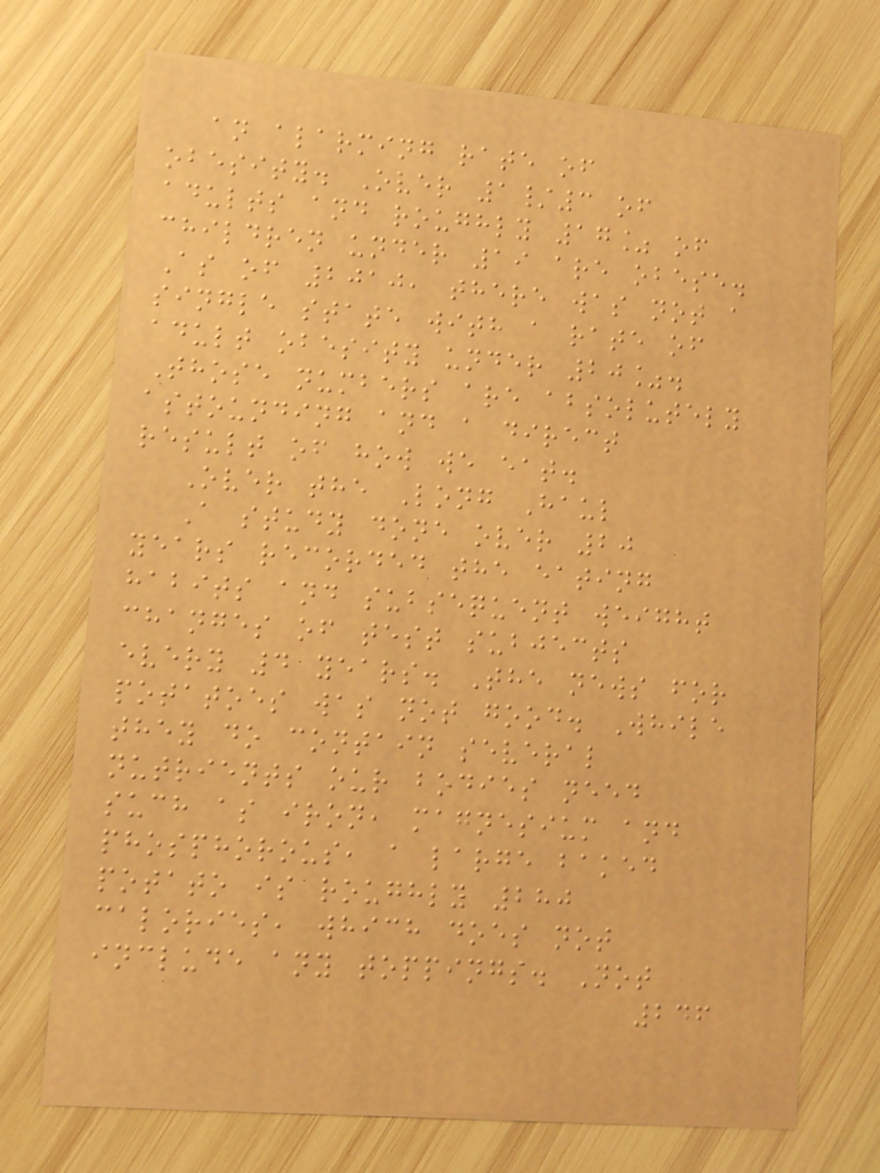an alarming rate of
obesity. Over 1/3 of
adults and roughly 17% of
children under 19 are obese.
As of 2010, there was not a
single state with a rate of
adult obesity under 20%.
Those numbers are absolutely
astounding and a direct
result of how we eat.
Over the Long Haul
A study done over 20
years recorded the eating
habits and subsequent weight
changes of test subjects
every 4 years. The news for
potatoes was not good. While
they do contain several
nutrients our bodies need
such as iron, magnesium and
phosphorous, a large baked
potato is roughly 280
calories, which does not
include any toppings. Not
246
